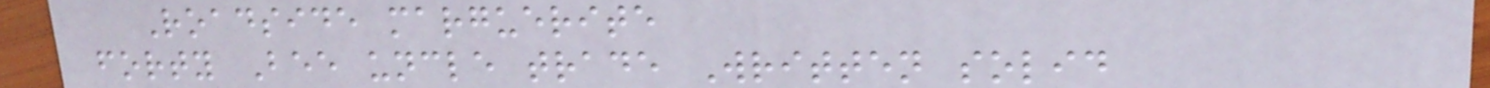Roadside marguerite
forty Bee uncle trade Written solid
